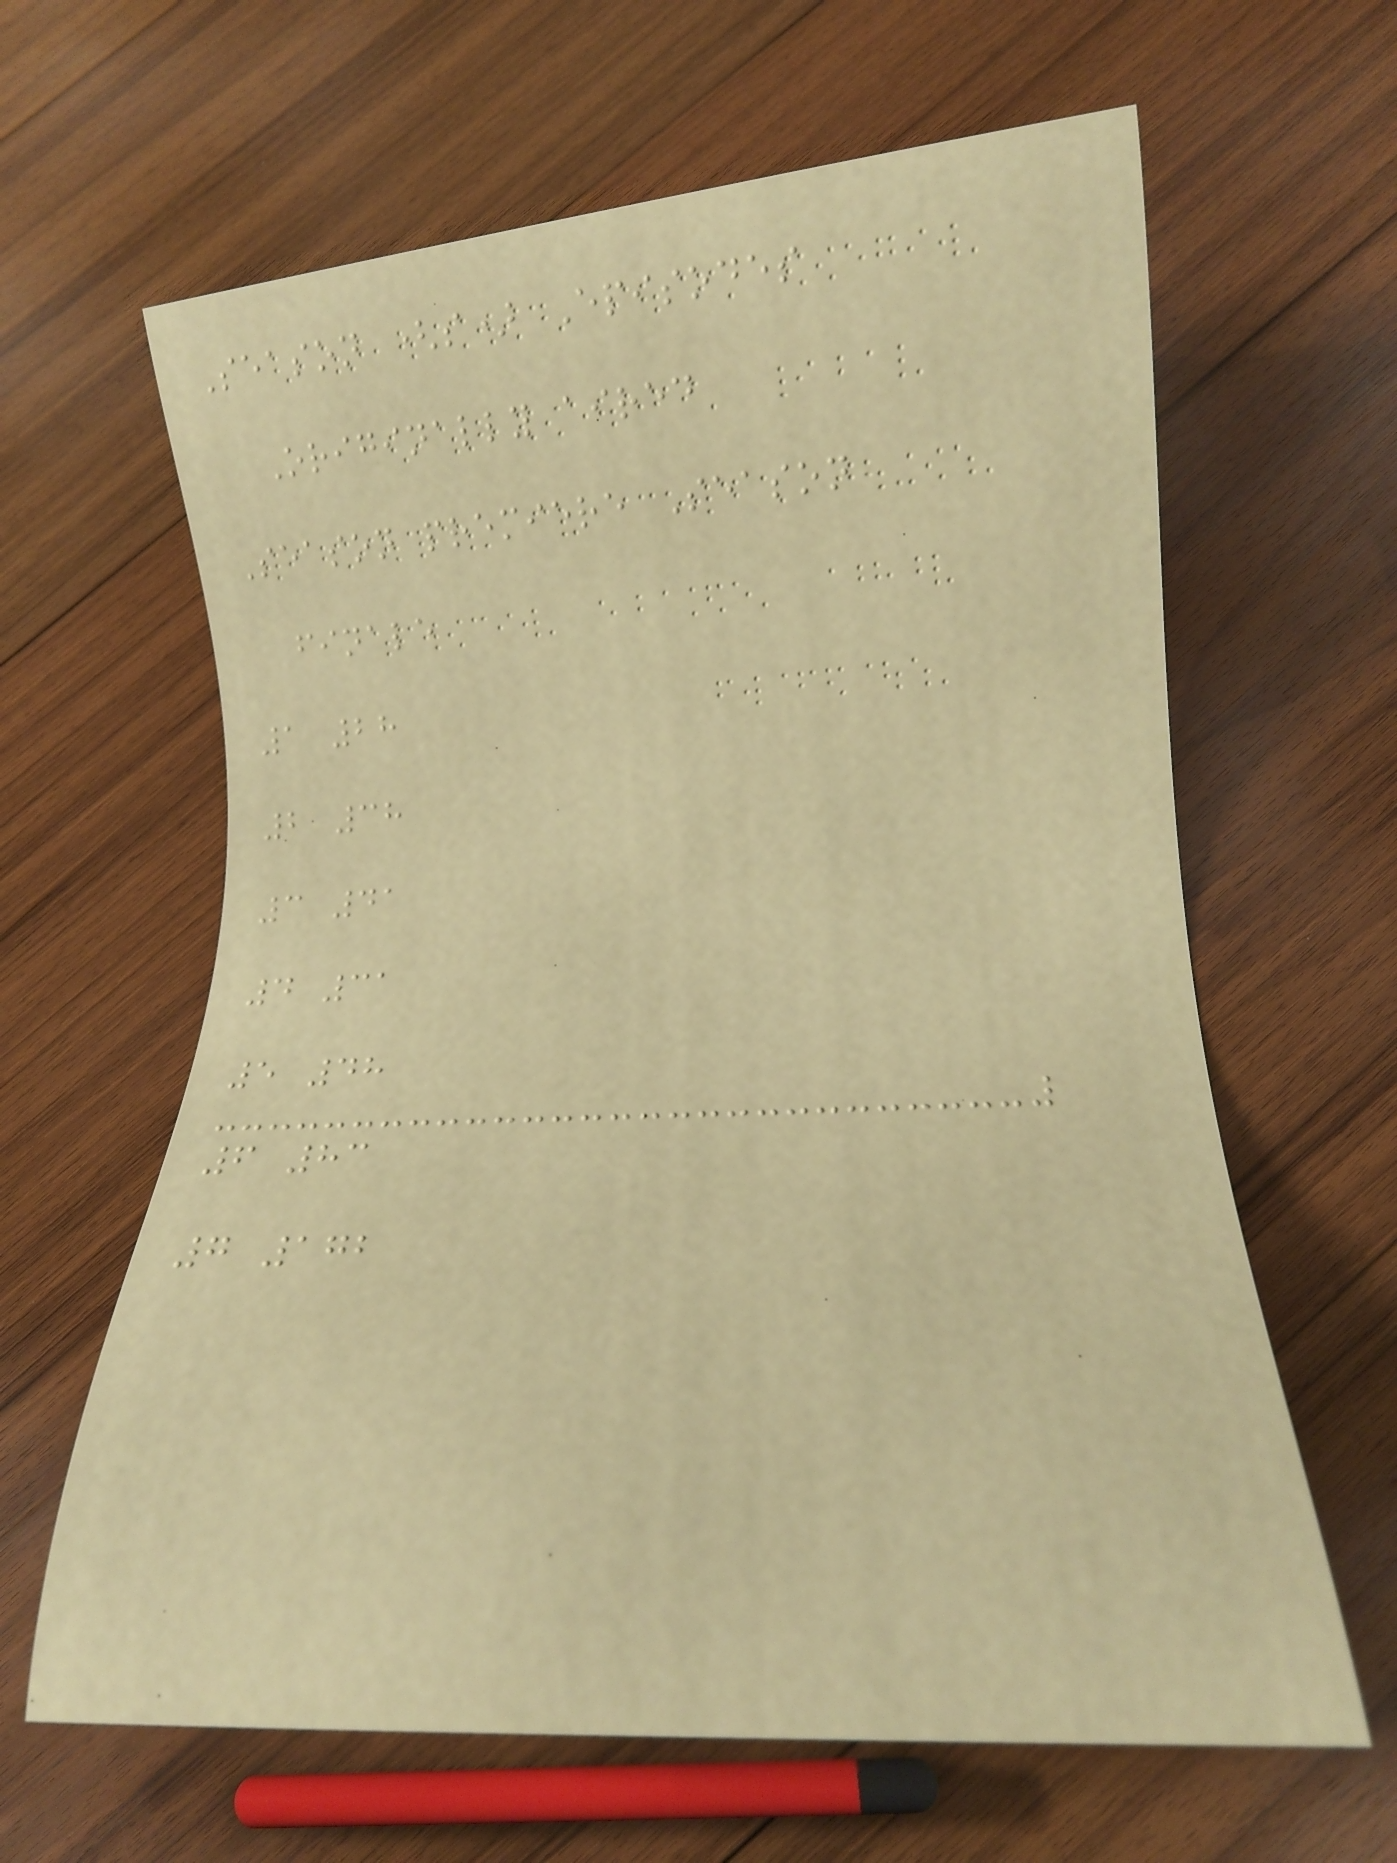Season (s) Episodes
Originally aired
Season premiere Season
finale
1 28
2 38
3 41
4 31
5 48
6 83
7 172
